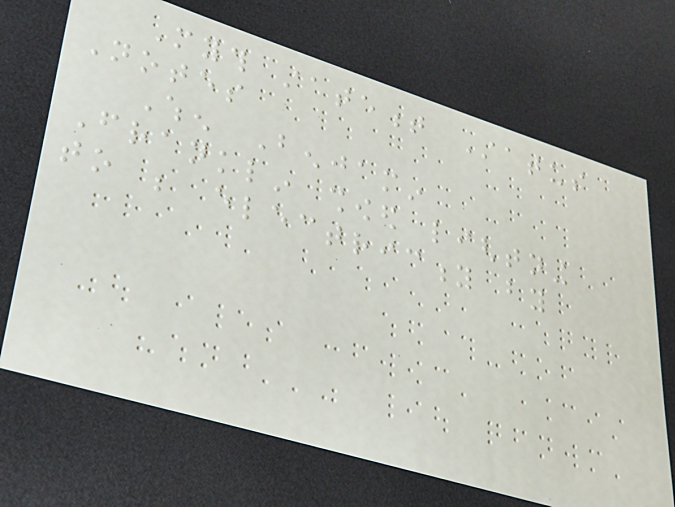Myth statement Status
Notes
When Benjamin
Franklin showed lightning
to be electricity by
